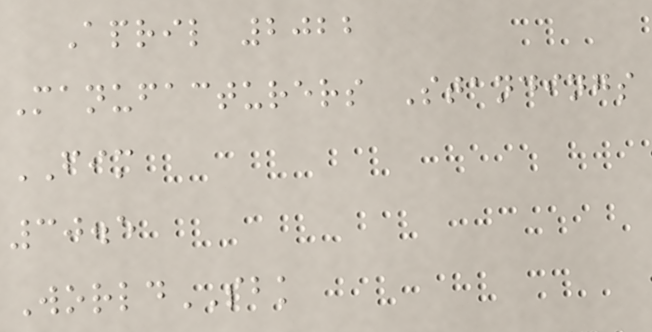April 2022
Manufacturers Standings
FIM
30.5
WorldSBK
